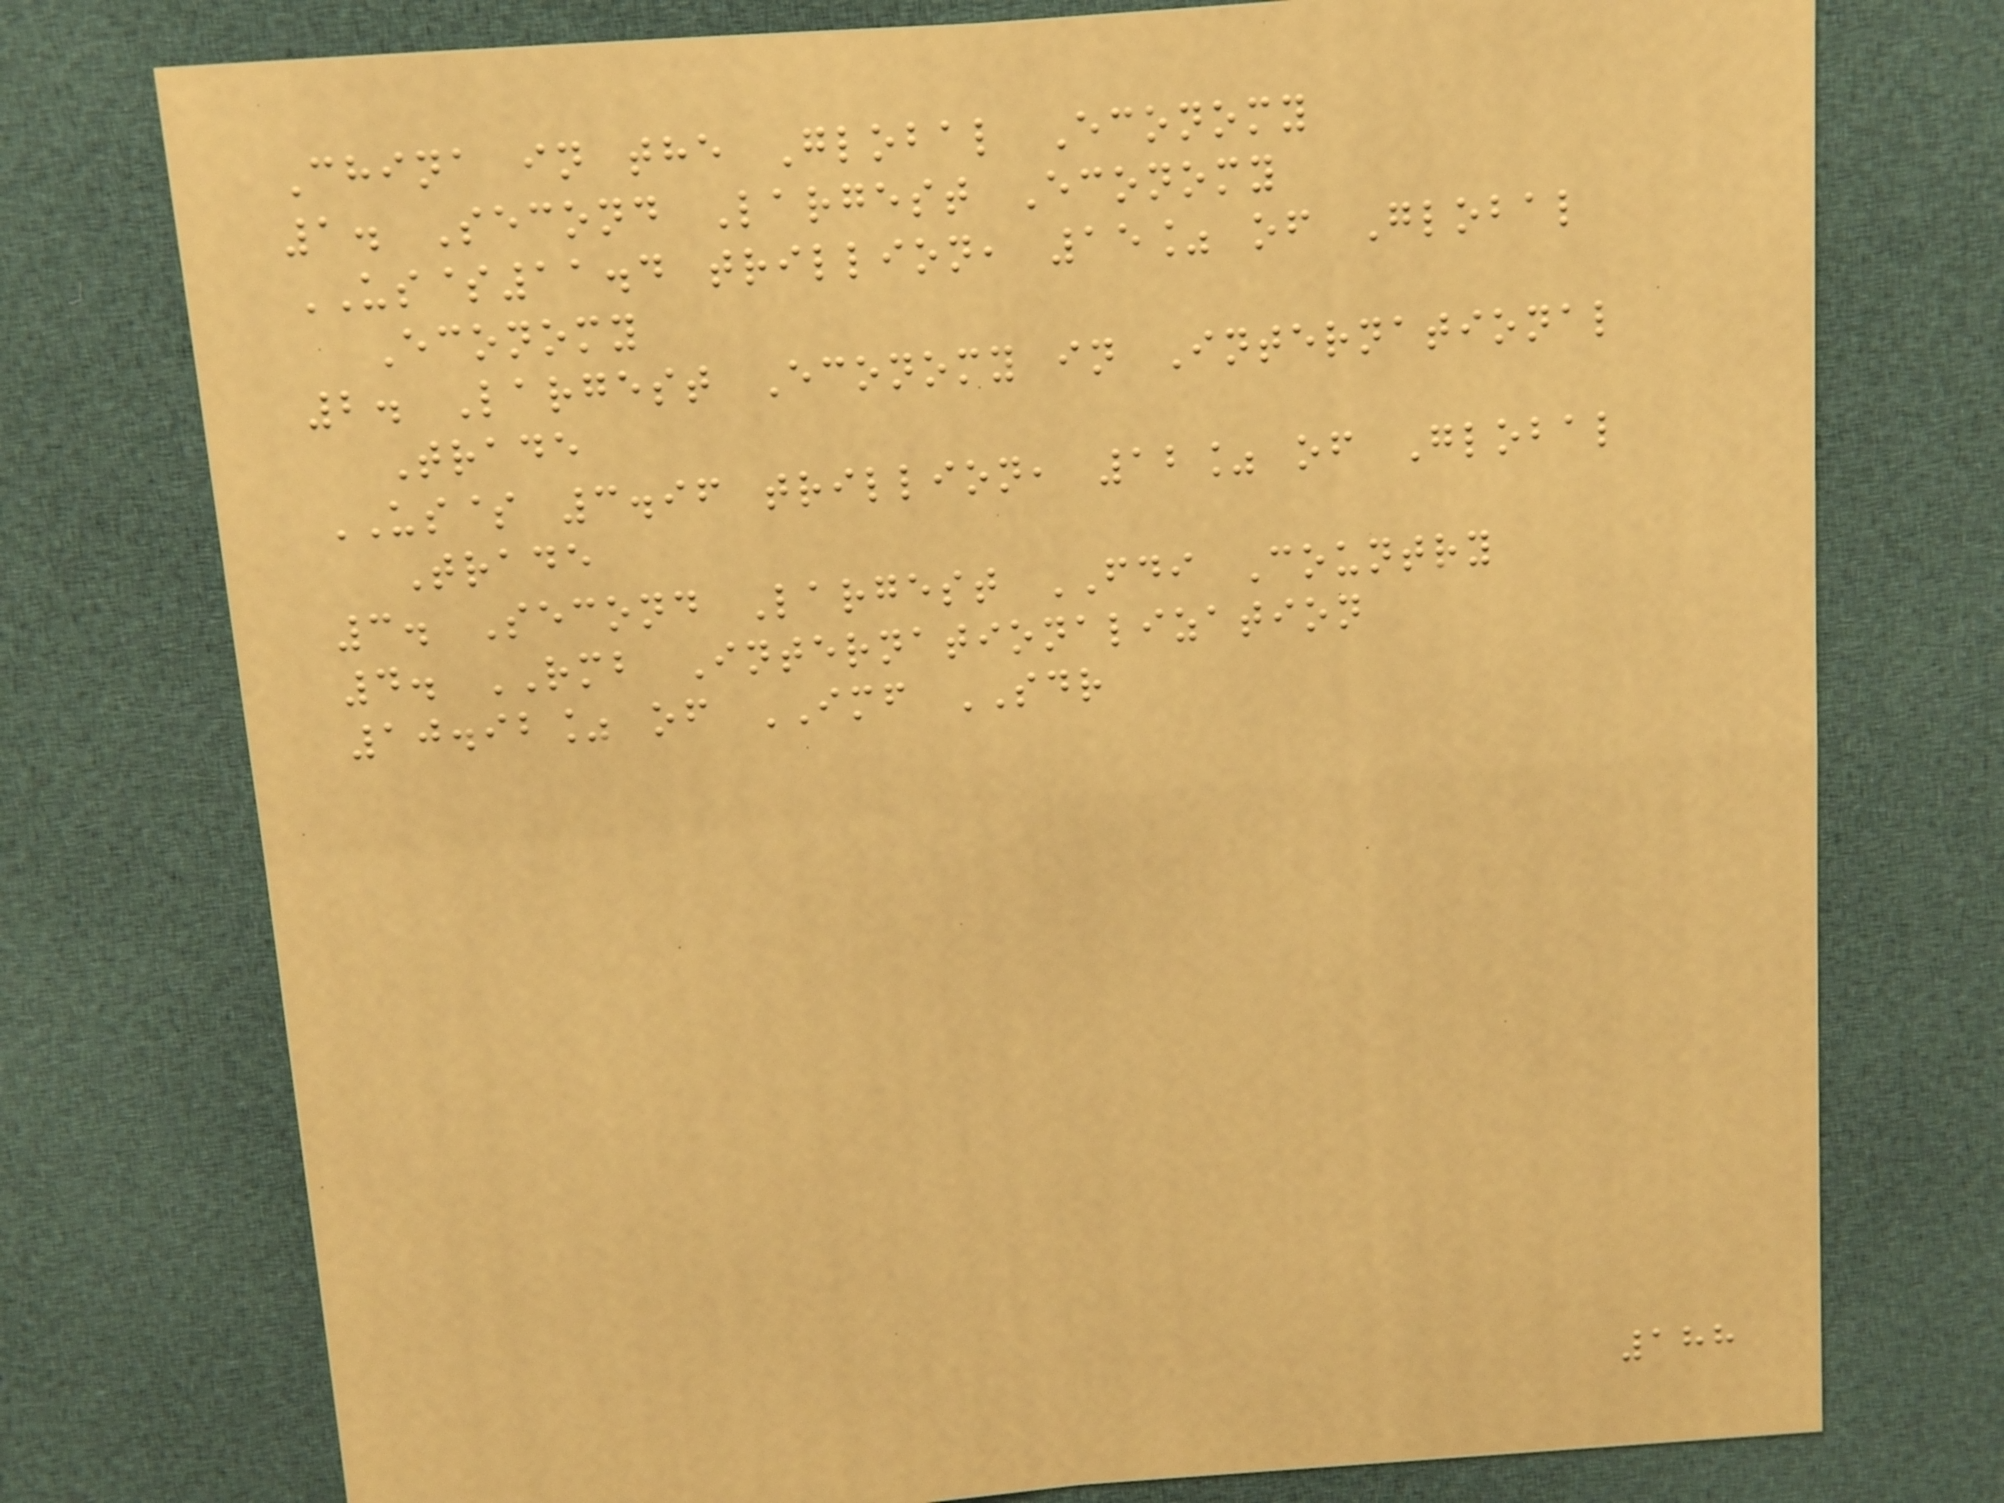China in the Global Economy
1. Second Largest Economy
US$11.4 trillion, 15% of Global
Economy
2. Largest Economy in International
Trade
US$ 3.96 trillion, 12% of Global
Trade
3. Second Largest FDI Country
4. RMB Internationalization
10.92% of IMF SDR
188
